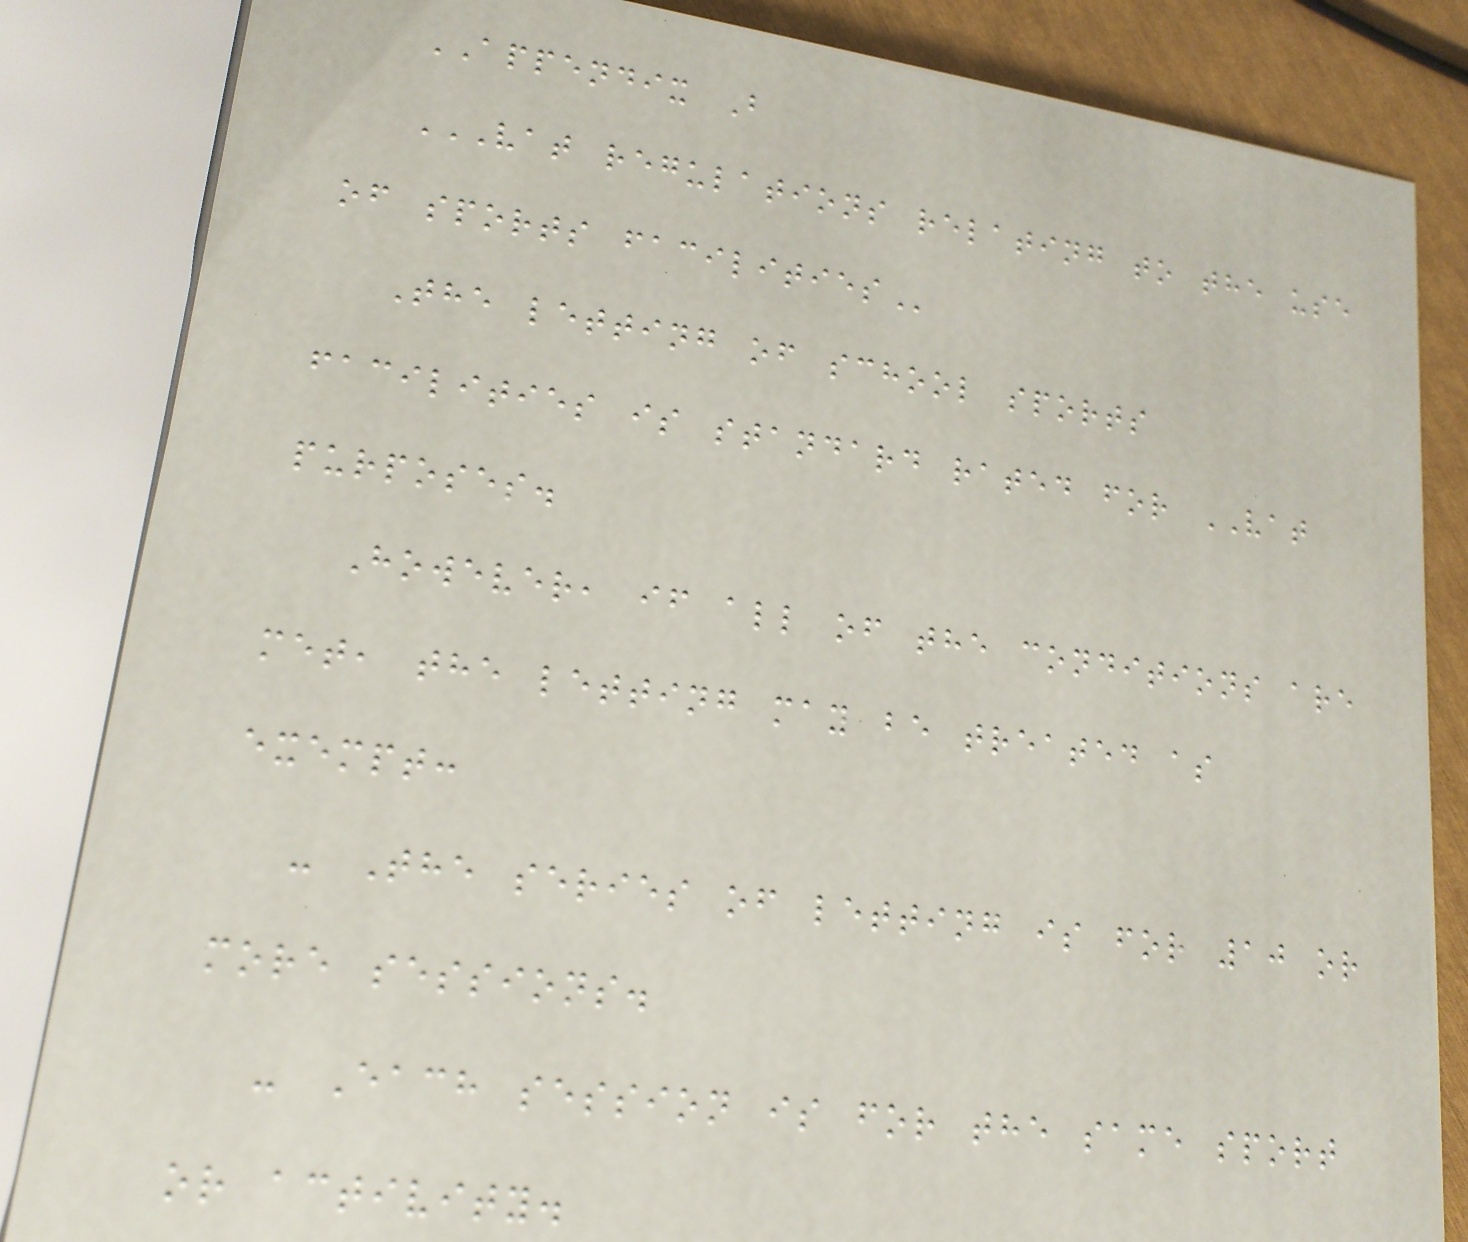APPENDIX B
VAT REGULATIONS RELATING TO THE USE
OF SPORTS FACILITIES
The letting of school sports
facilities is standard rated for VAT
purposes.
However, if all of the conditions are
met, the letting may be treated as
exempt:
- The series of letting is for 10 or
more sessions.
- Each session is for the same sport
or activity.
